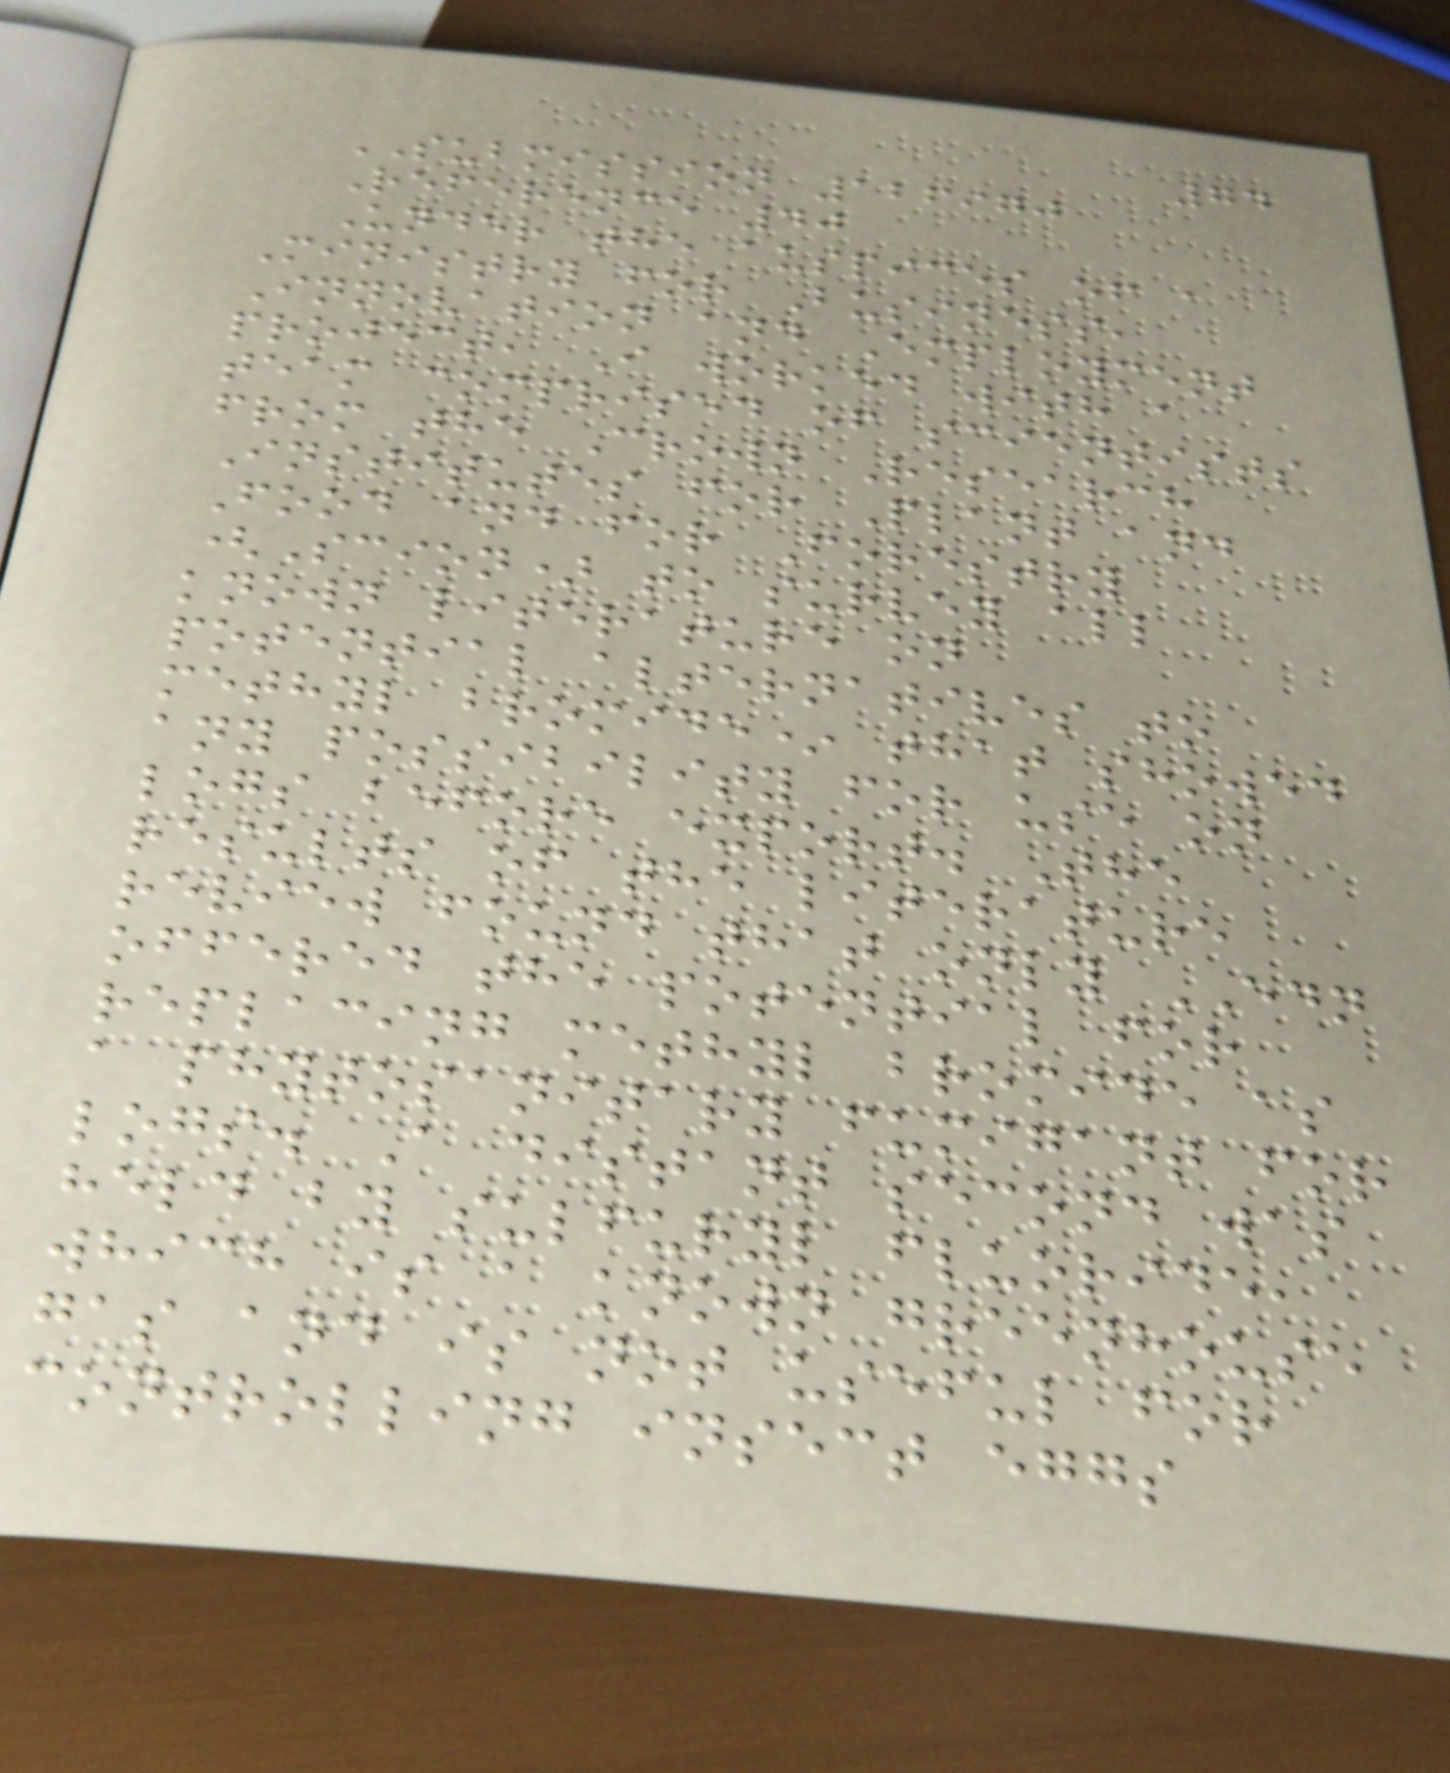74
SUBMISSION 126970
Reference 40
Under the auspices of a
Ministry for Business,
Innovation and Employment
project, I worked with a
team comprised of scientists
from the Crown Research
Institutes for Plant and
Food and for Forestry
(Scion) to survey all
known literature on
potential alternatives to
methyl bromide* that showed
any possibility for use on
logs before export. The
results of the literature
review found that only EDN
offered the potential for
replacing methyl bromide as
a phytosanitary fumigant for
logs. A distant second was
held by sulfuryl fluoride,
which is a known greenhouse
gas and is not useful for
controlling insect eggs
